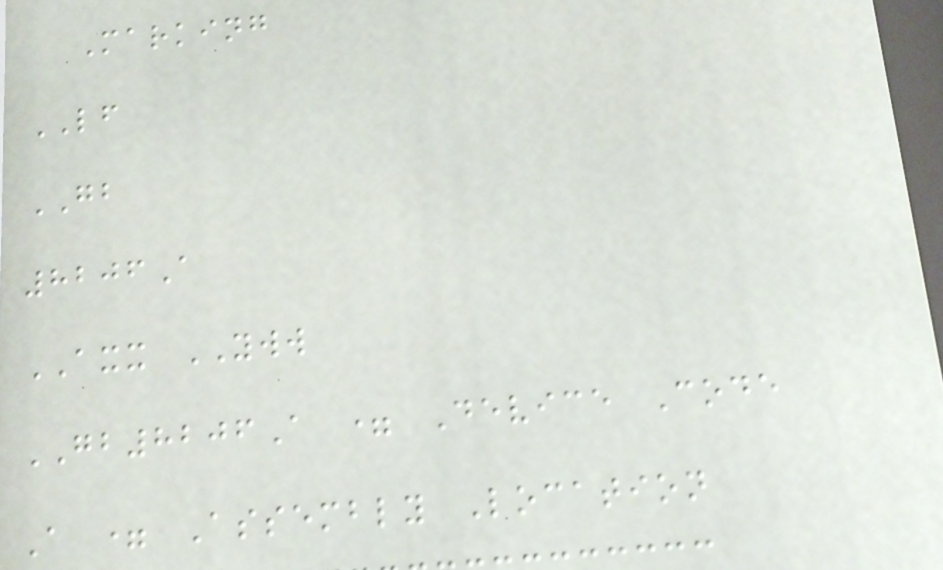Marking
LF
GB
8206A
AXX YWW
GB8206A = Device Code
A = Assembly Location
